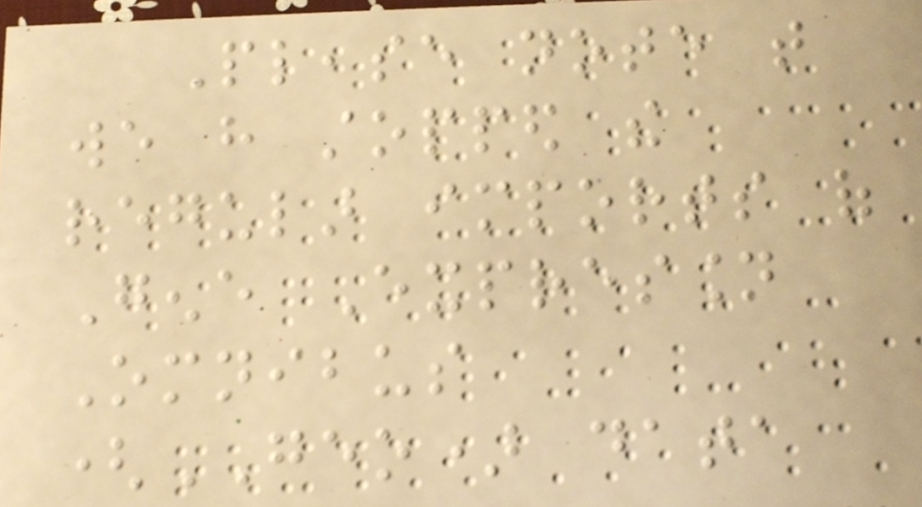Please note that
we have stopped the
regular imports of
Gene Expression
Omnibus
(GEO) data
